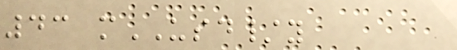43 mUSD/y
